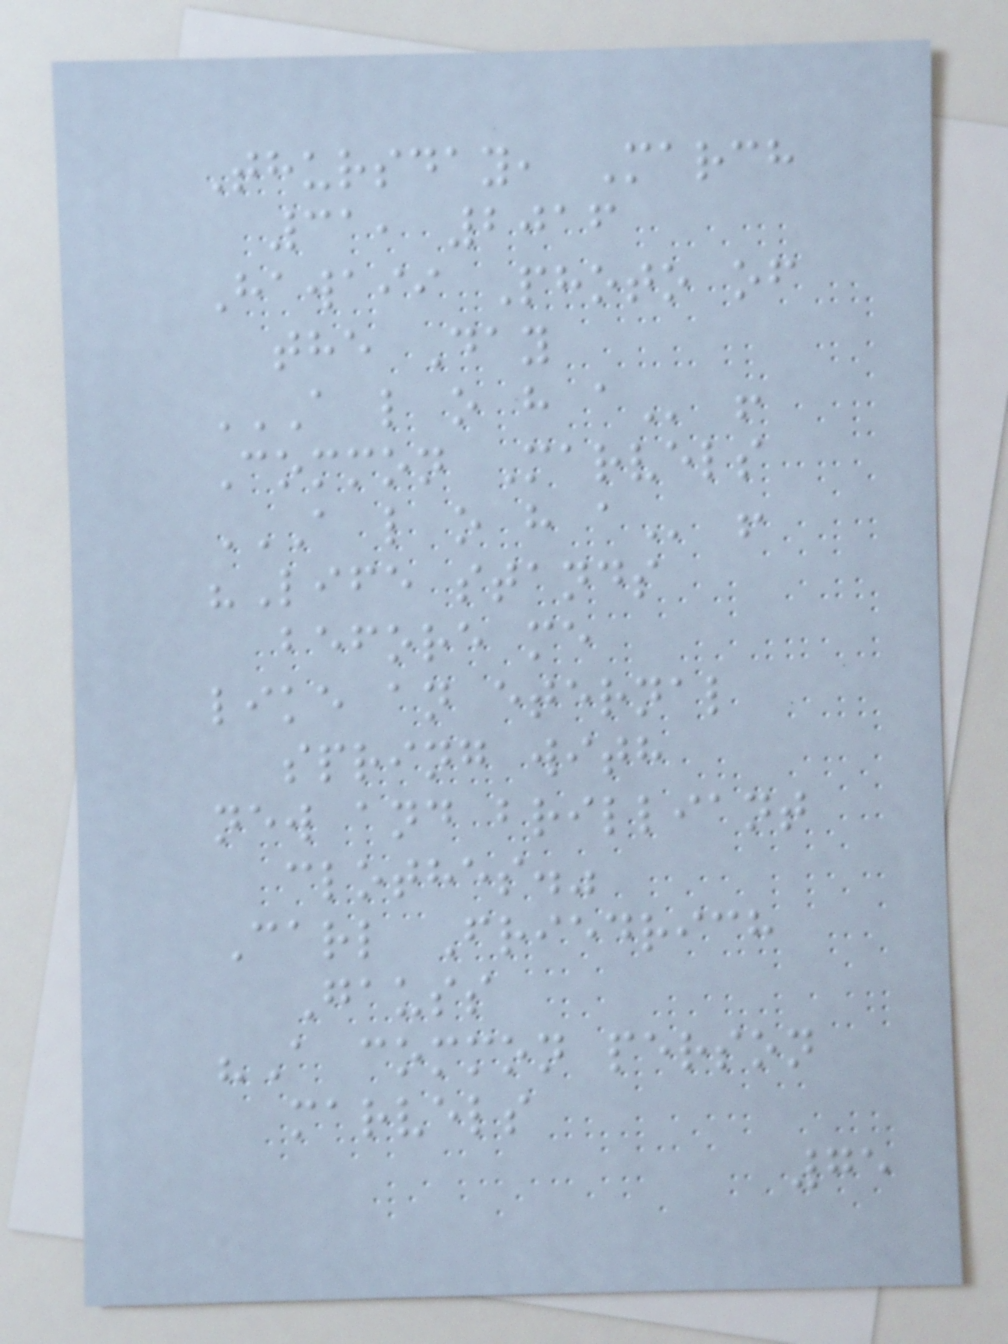Thursday, March
31, 2016
Hawaii Photo of
the Day
A L O H A !
Common Marvels
A L O H A !
"Life stands
before me
like an eternal
spring with
new and brilliant
clothes."
Carl Friedrich
Gauss
"A common person
marvels
75
